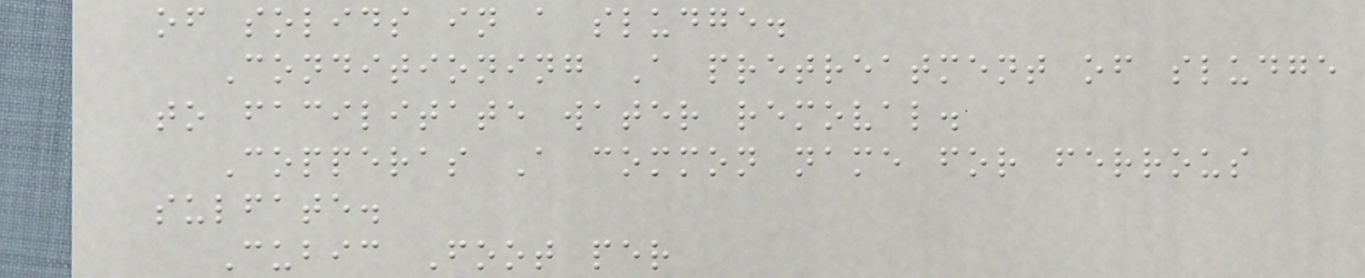of solids in a sludge.
Conditioning A pretreatment of sludge
to facilitate water removal.
Copperas A common name for ferrous
sulfate.
Cubic Foot per
